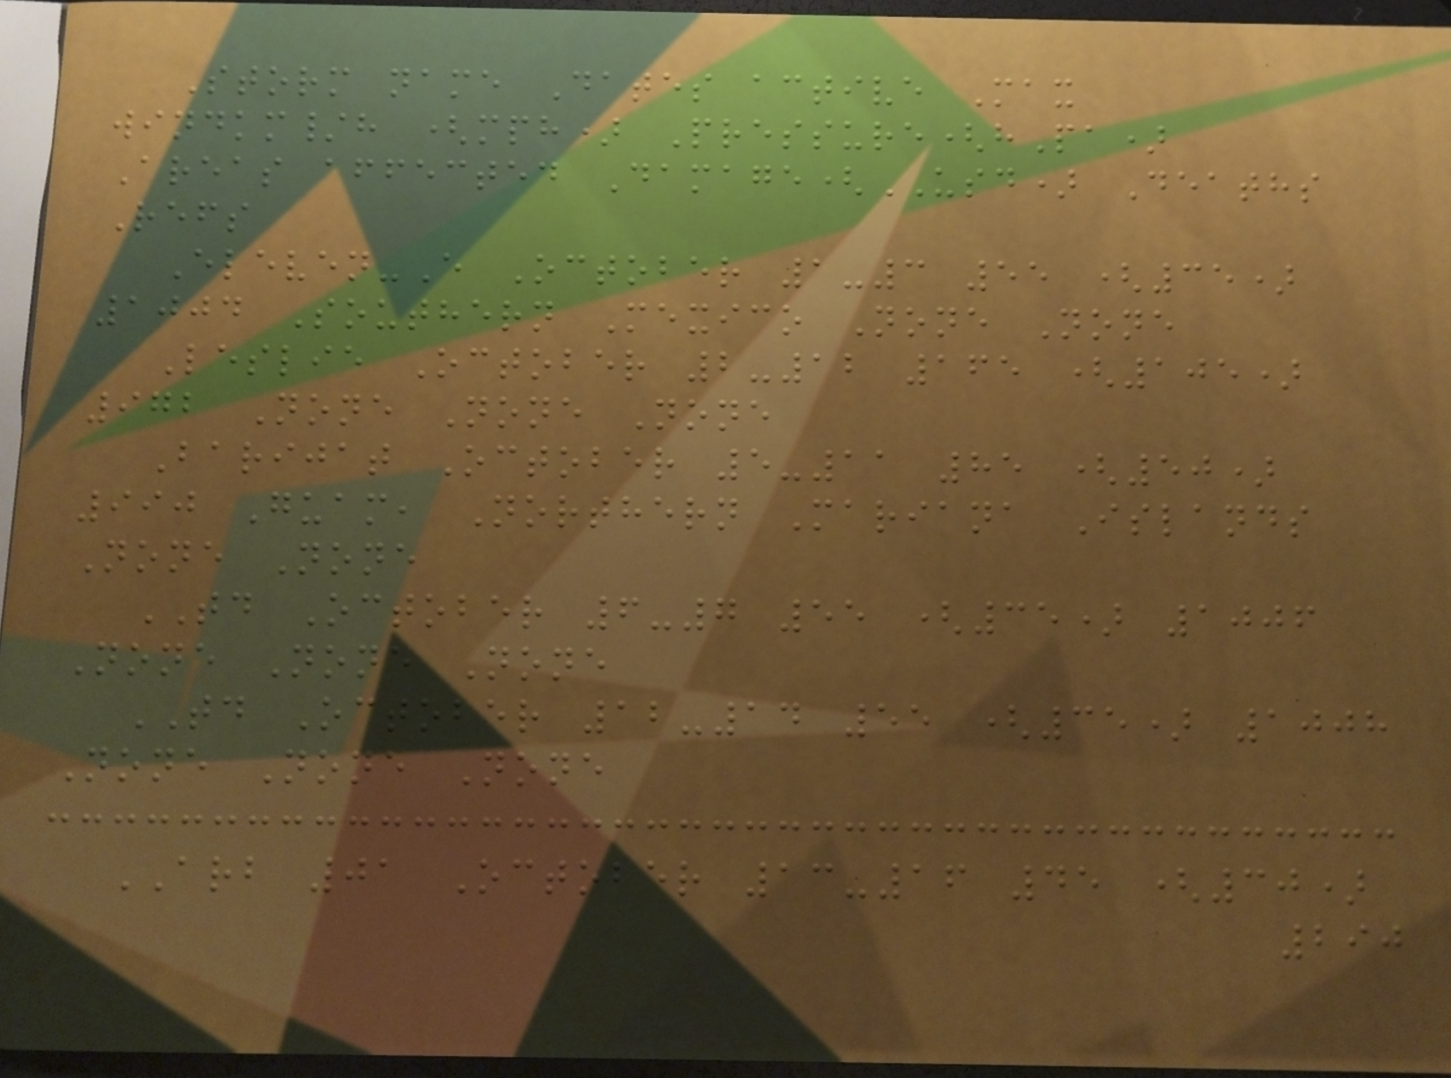Storm name Dates active Max
windkm/h (mph) Pressure(hPa)
Areas affected Damage(USD) Deaths
Refs
Eleven-E October 1-3 55 (35)
1004 Southern Mexico None None
Leslie October 2-12 165 (105)
972 None None None
Barijat October 5-11 85 (50)
990 Guam, Northern Mariana Islands
None None
TD October 6-7 55 (35) 1006
None None None
TD October 12-14 55 (35) 1008
None None None
ARB 01 October 13-16 45 (30)
290
